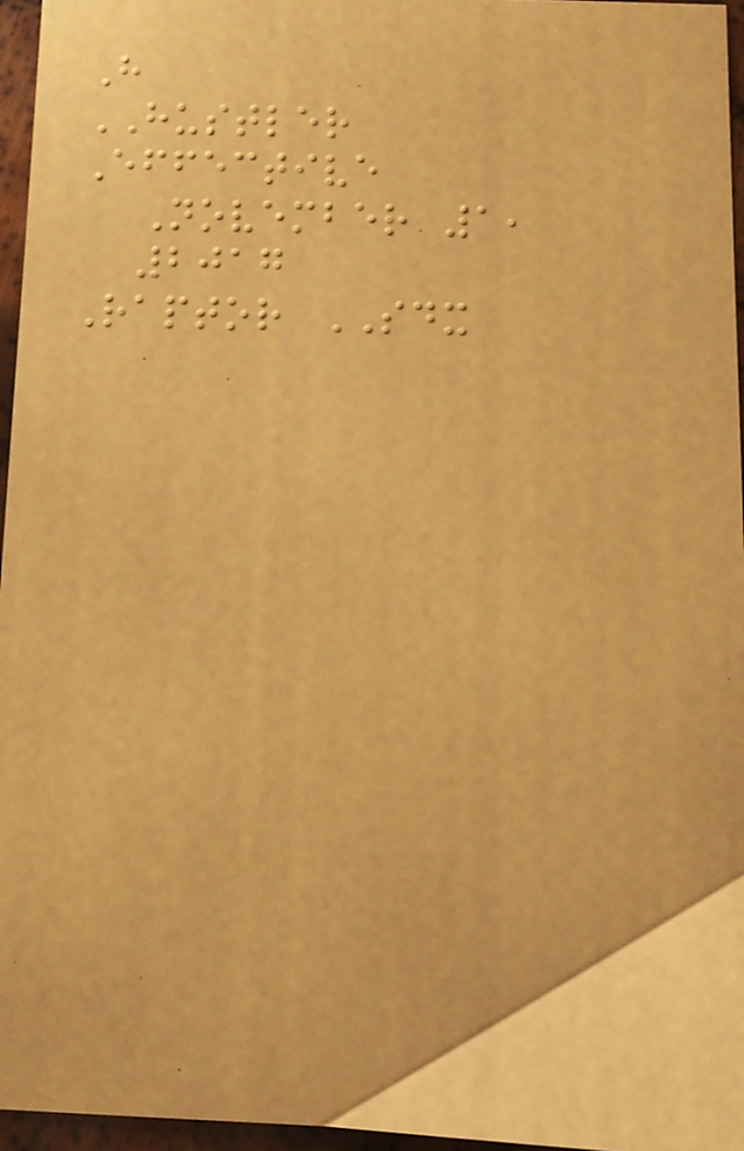H
HUSTLER
Effective
November 1,
2017
Raptor SDX
